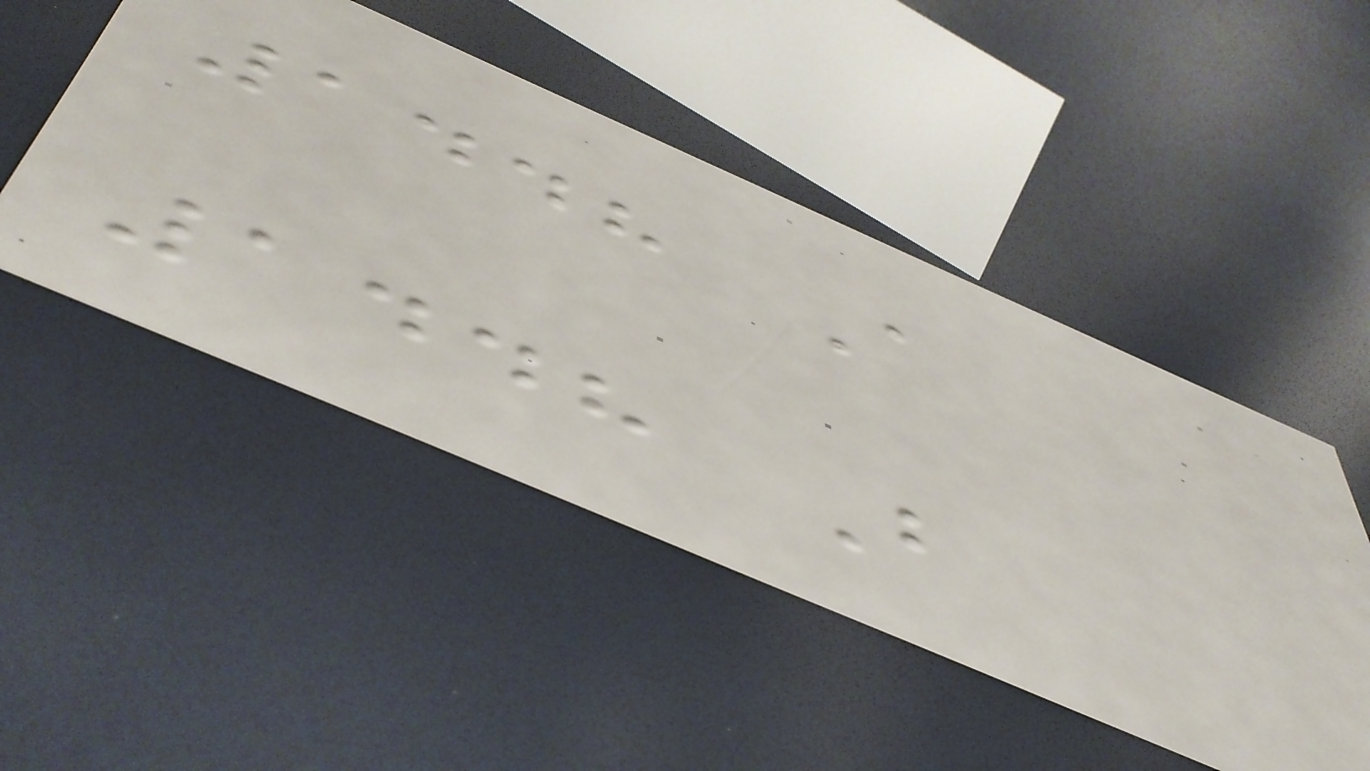1448 A
1448 B
